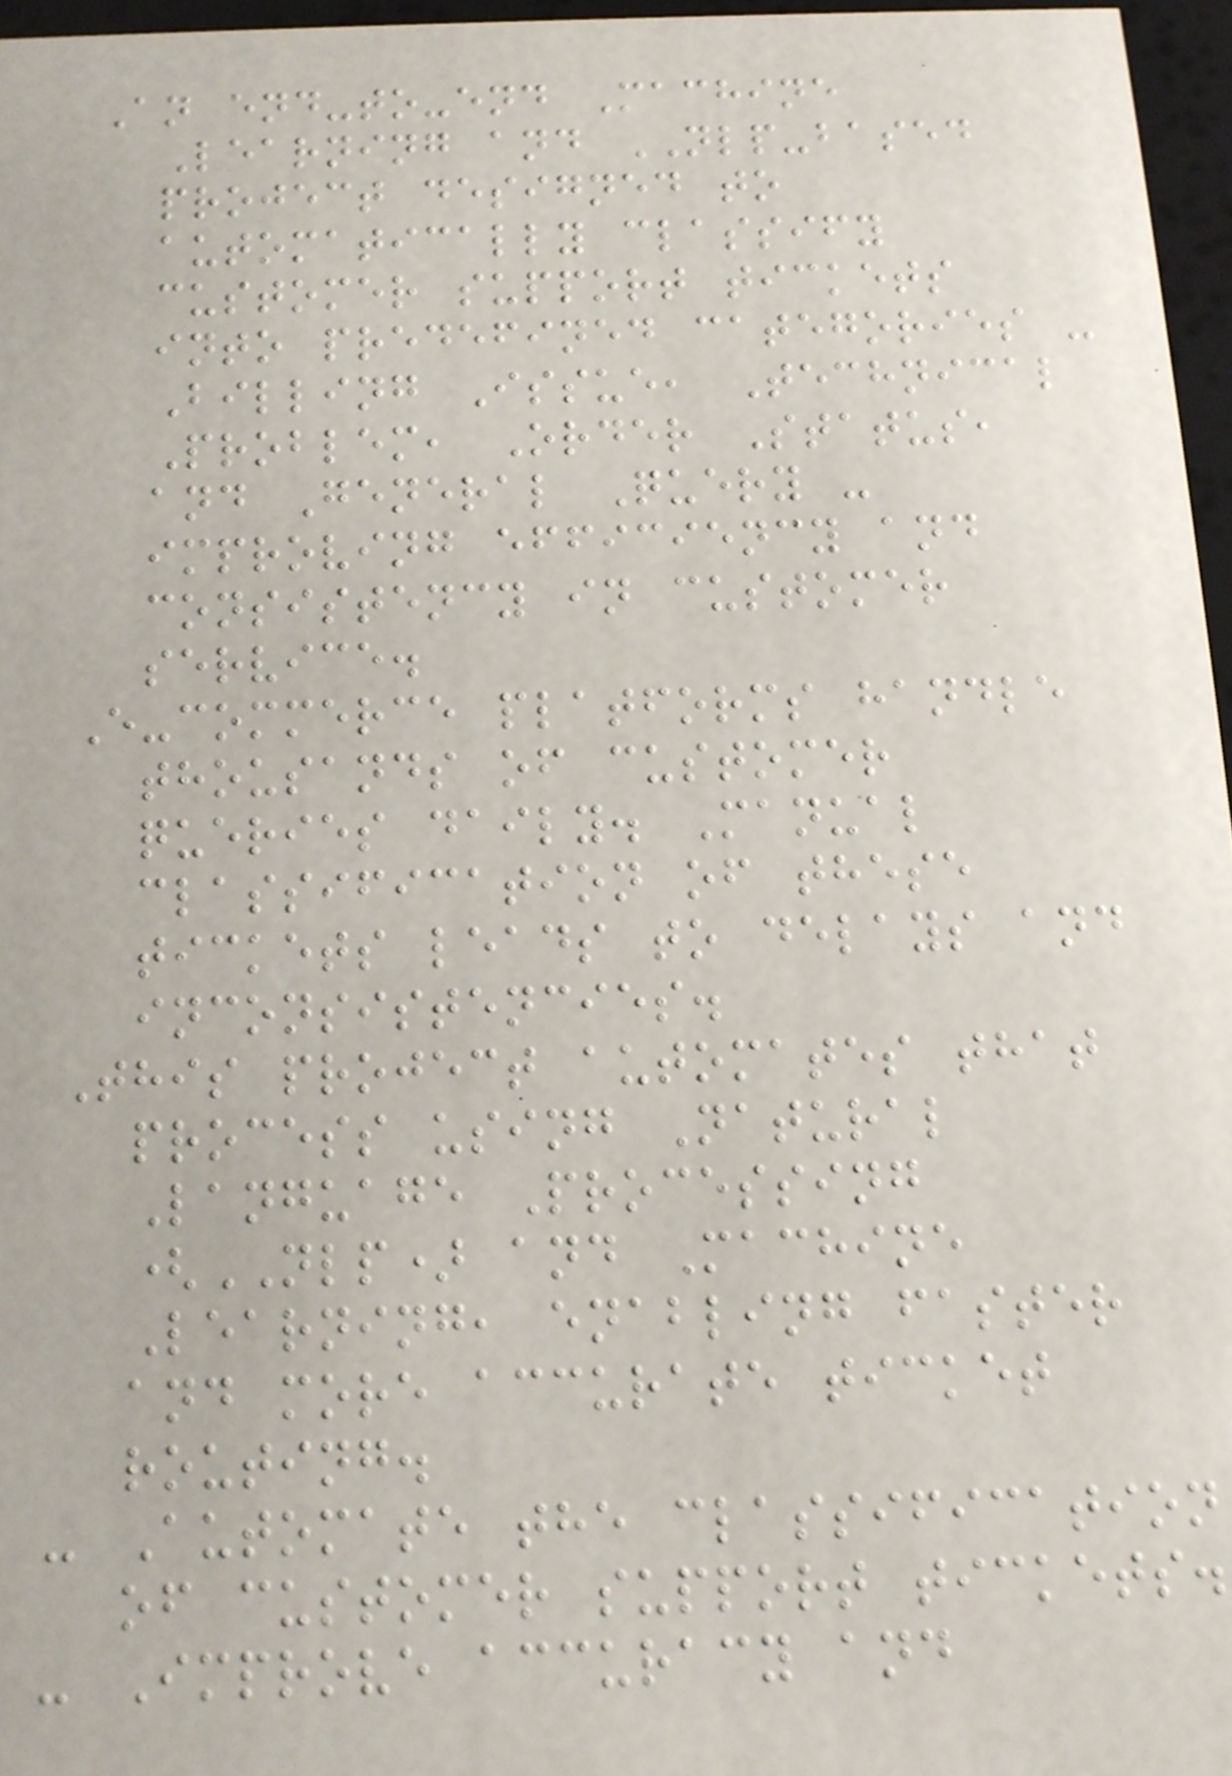An end-to-end Machine
Learning and NLP-based
project designed to
automatically classify
customer support tickets
into predefined categories -
Billing Issue, Technical
Problem, Order Status,
and General Query -
improving efficiency and
consistency in customer
service.
E-commerce platforms handle
thousands of customer
queries daily. Manual
classification of these
tickets leads to delays and
inconsistencies.
This project automates that
process using Natural
Language Processing
(NLP) and Machine
Learning, enabling faster
and more accurate ticket
routing.
- Automate the classification
of customer support tickets.
- Improve accuracy and
